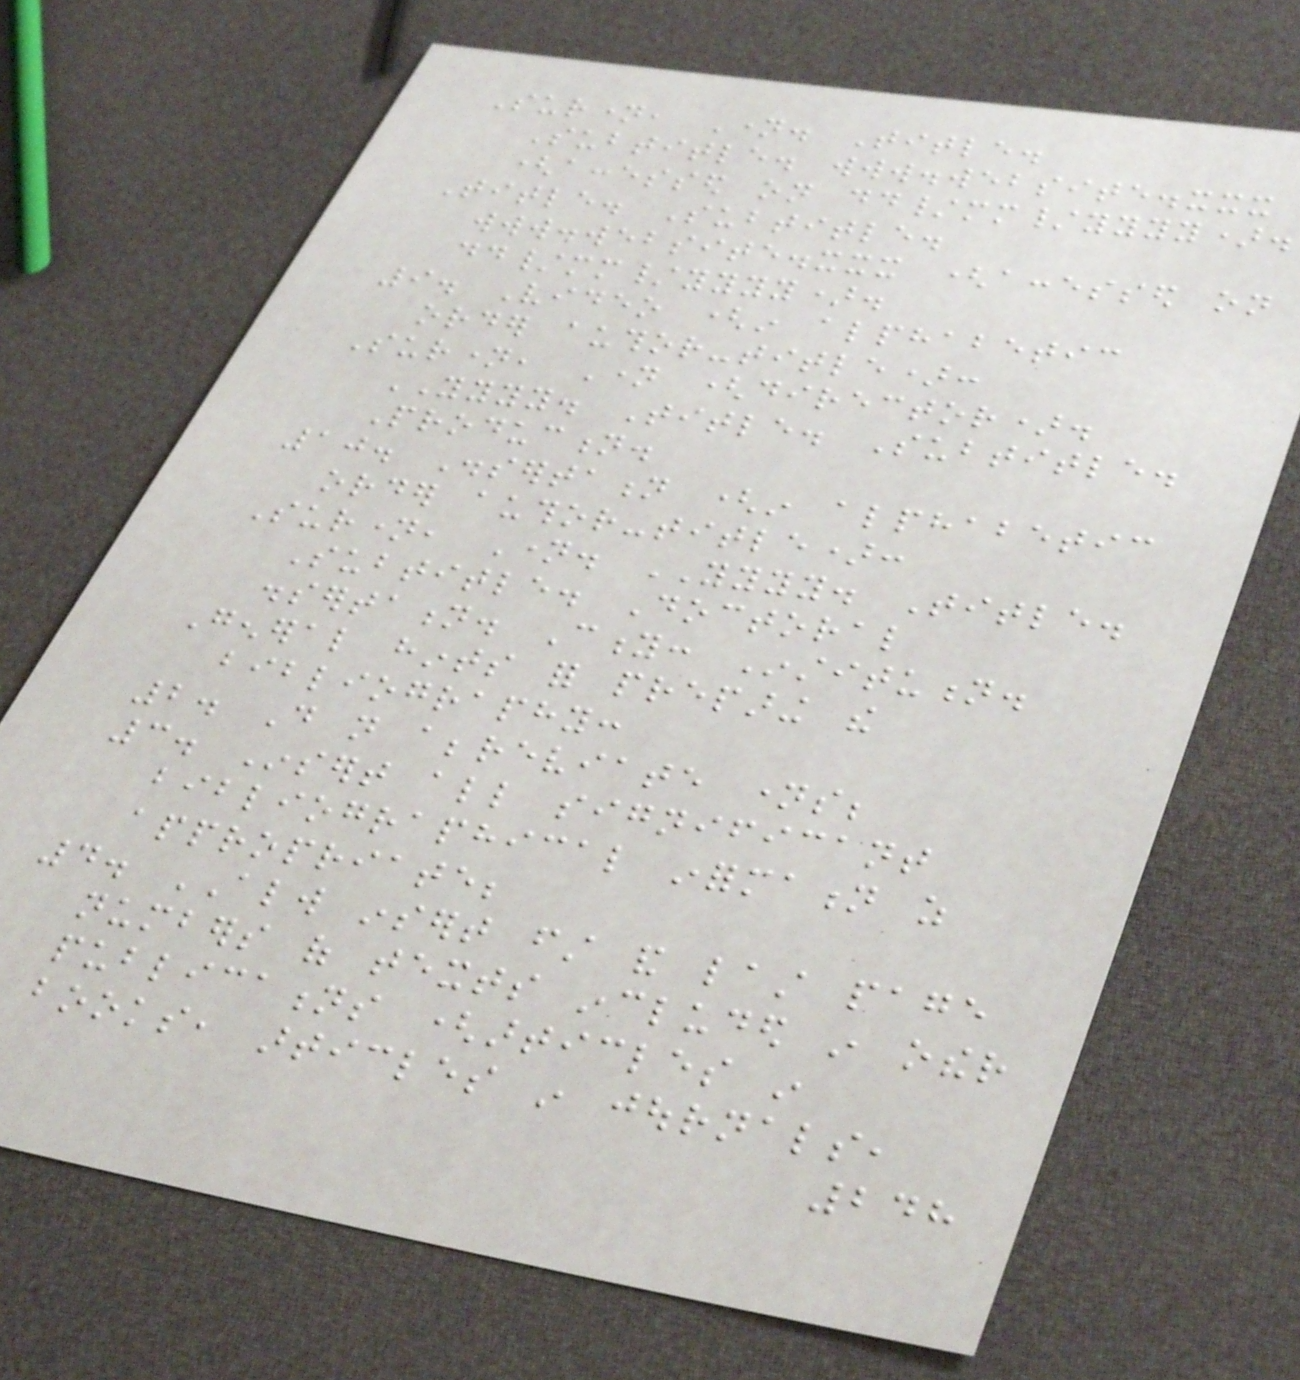Surname, Name. Title.
Subtitle. www.website.xxx
(accessed on dd/mm/yyyy).
Title. Subtitle.
www.website.xxx (accessed on
dd/mm/yyyy).
9. Video (in alphabetic
order author-title):
Surname, Name (director).
YYYY. Title. Subtitle.
Production.
10. Dissertation (in alphabetic
order author-title):
Surname, Name. YYYY. Title.
Subtitle. Doctoral
dissertation. City: Institution.
General hints for preparing the
bibliography:
2. Do not abbreviate names;
3. Insert all significant
bibliographical information as
appropriate;
4. ALWAYS insert first and last page
numbers of texts included in other
publications (articles in
books, articles in journals,
248
